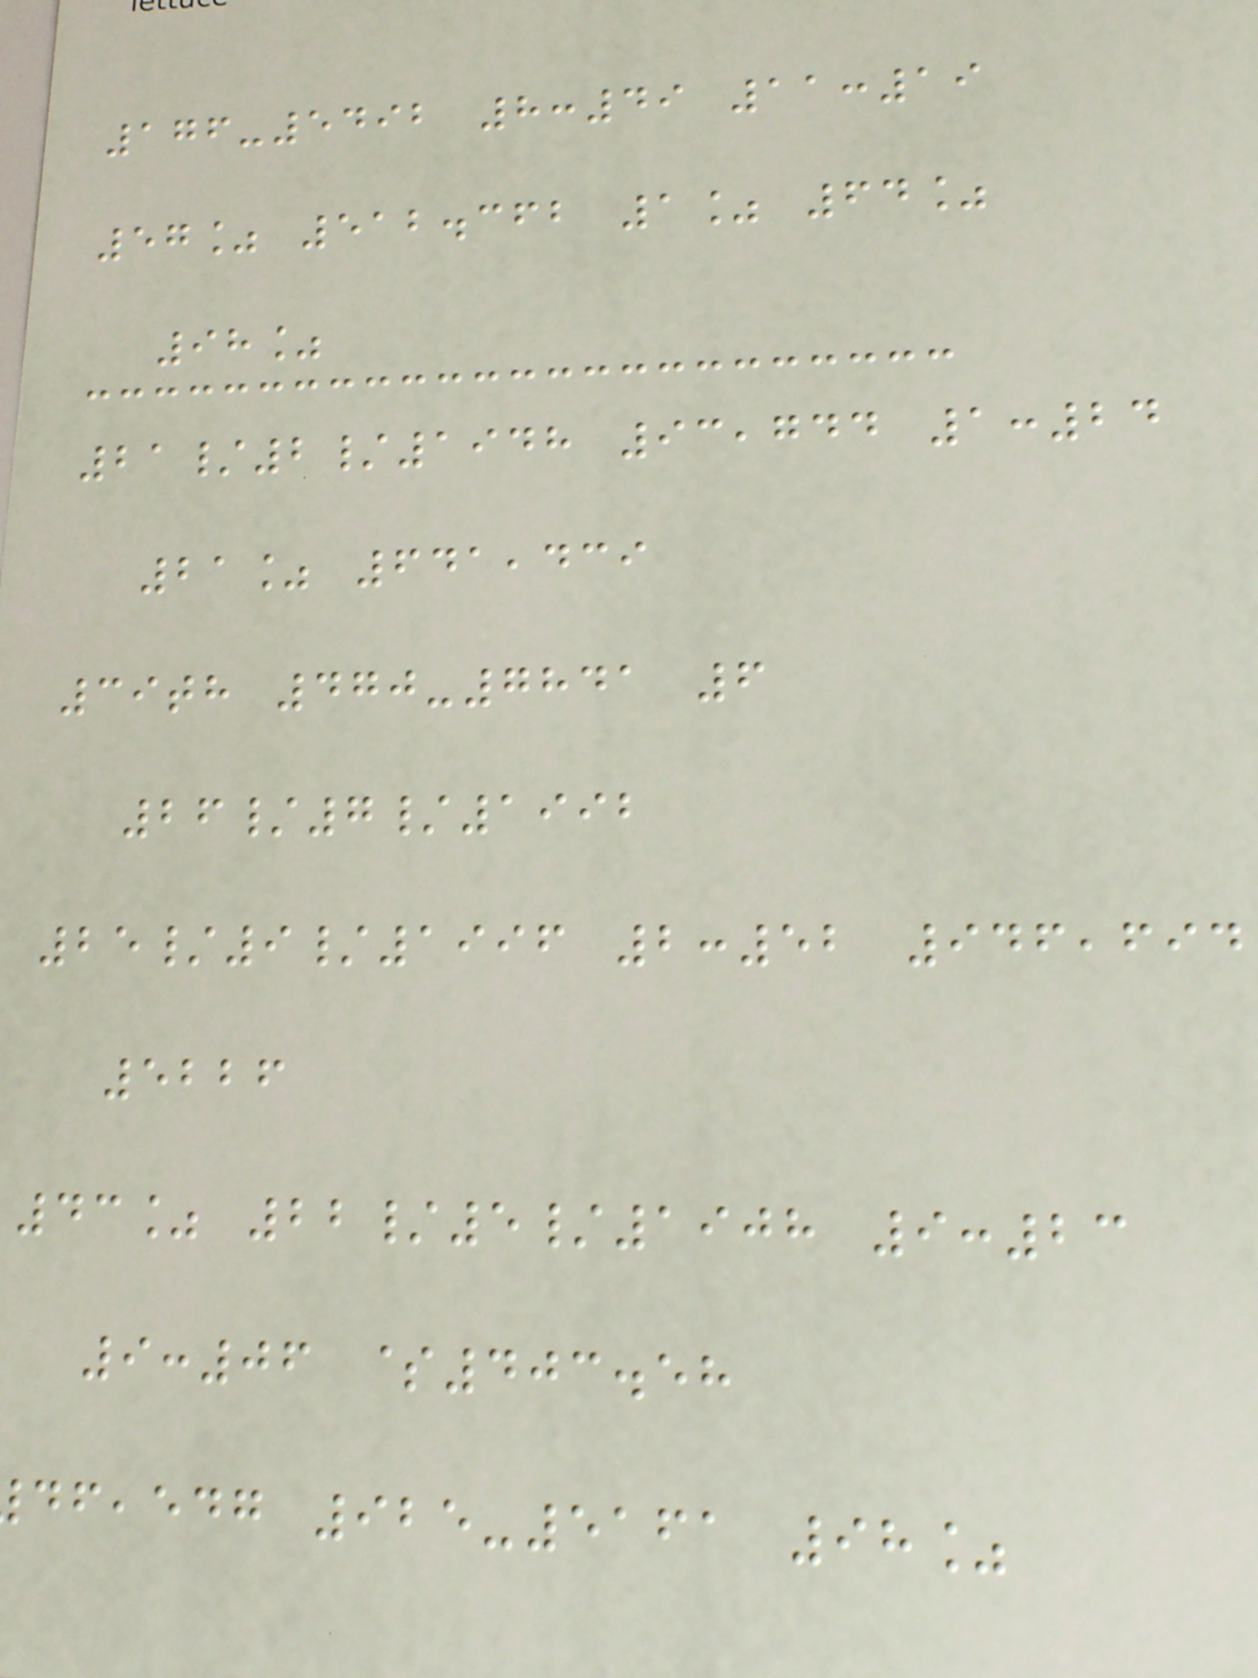176-5492 8:49 11:19
57% 512.362 1% 64%
98%
21/2/1948 93,744 1:24
21% 641,439
39th 470-7841 6
26/7/1992
25/9/1996 2:52 946,694
5226
43% 22/5/1908 9:23
9:06 $403.58
,edg 925-5161 98%
